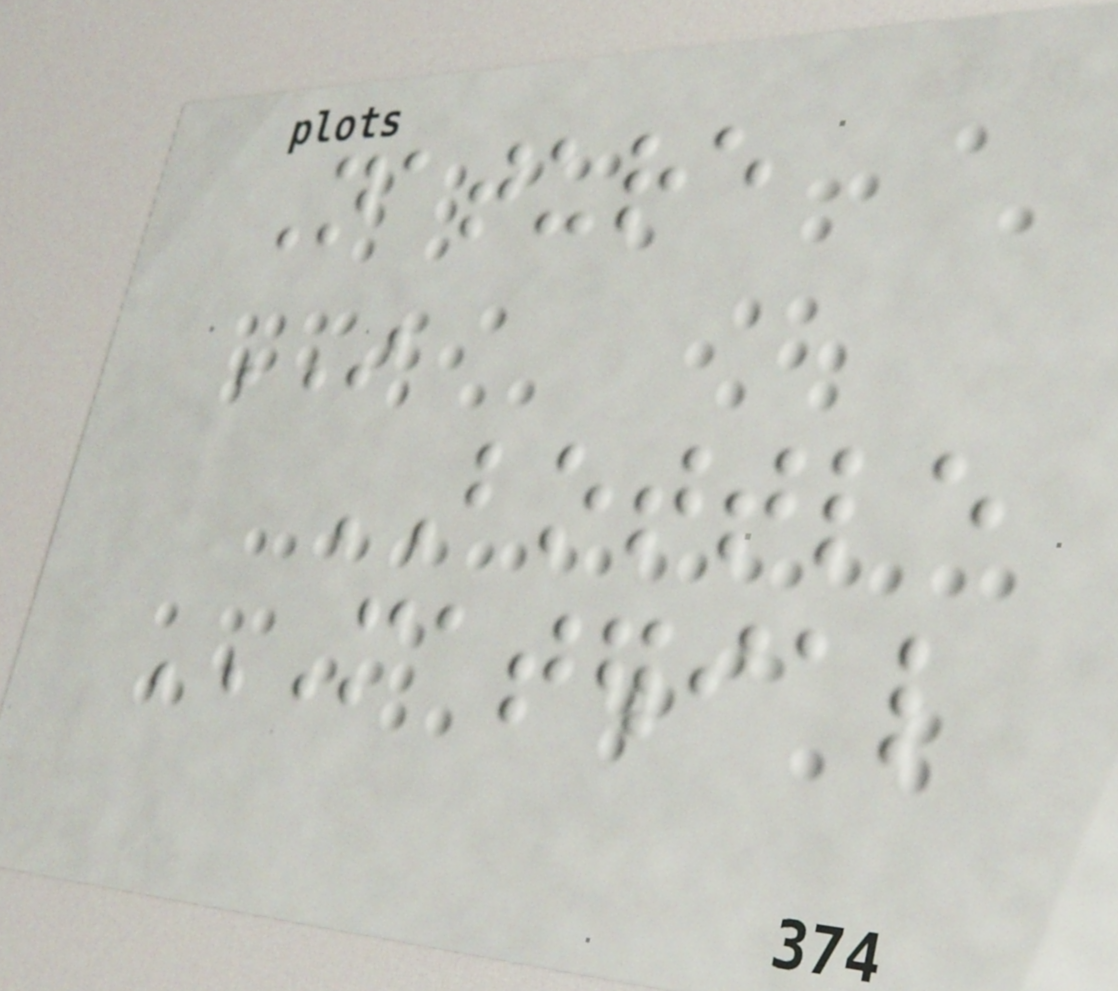Nature
IN
BOTTLE
MATERIAL
